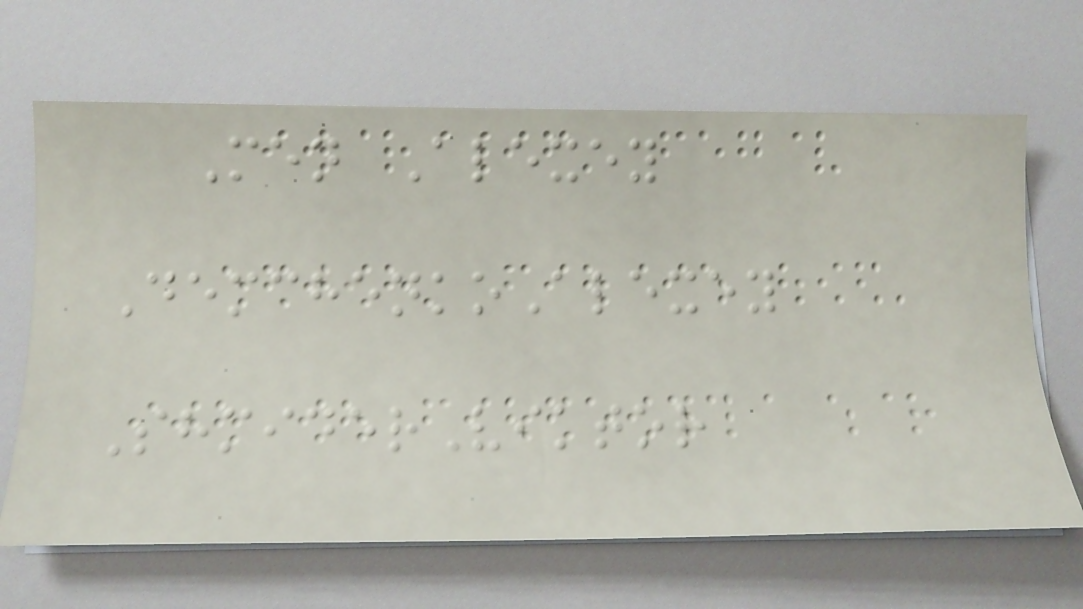Men Alexey
DemchenkoAlexey
ShmiderViktor
